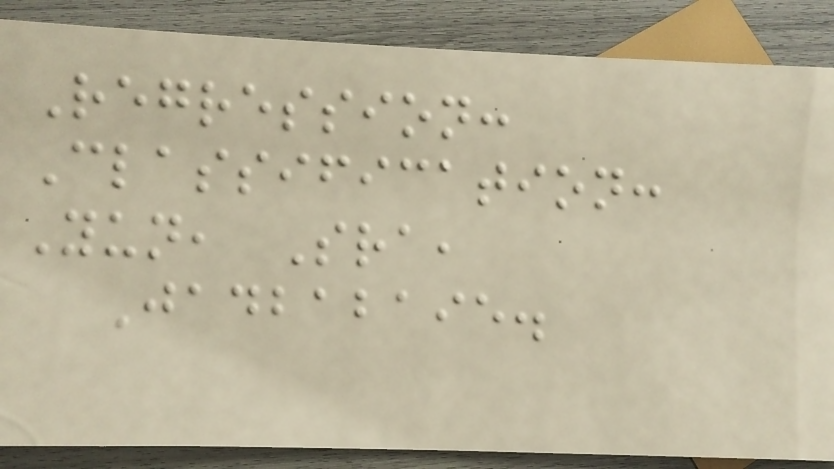Regression:
Classification:
Yun, Sra,
Jadbabaie.
